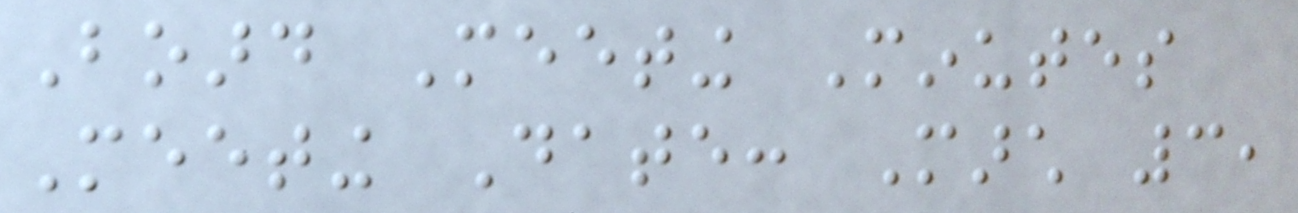Board Meeting Minutes
Meeting Date: March 3,
